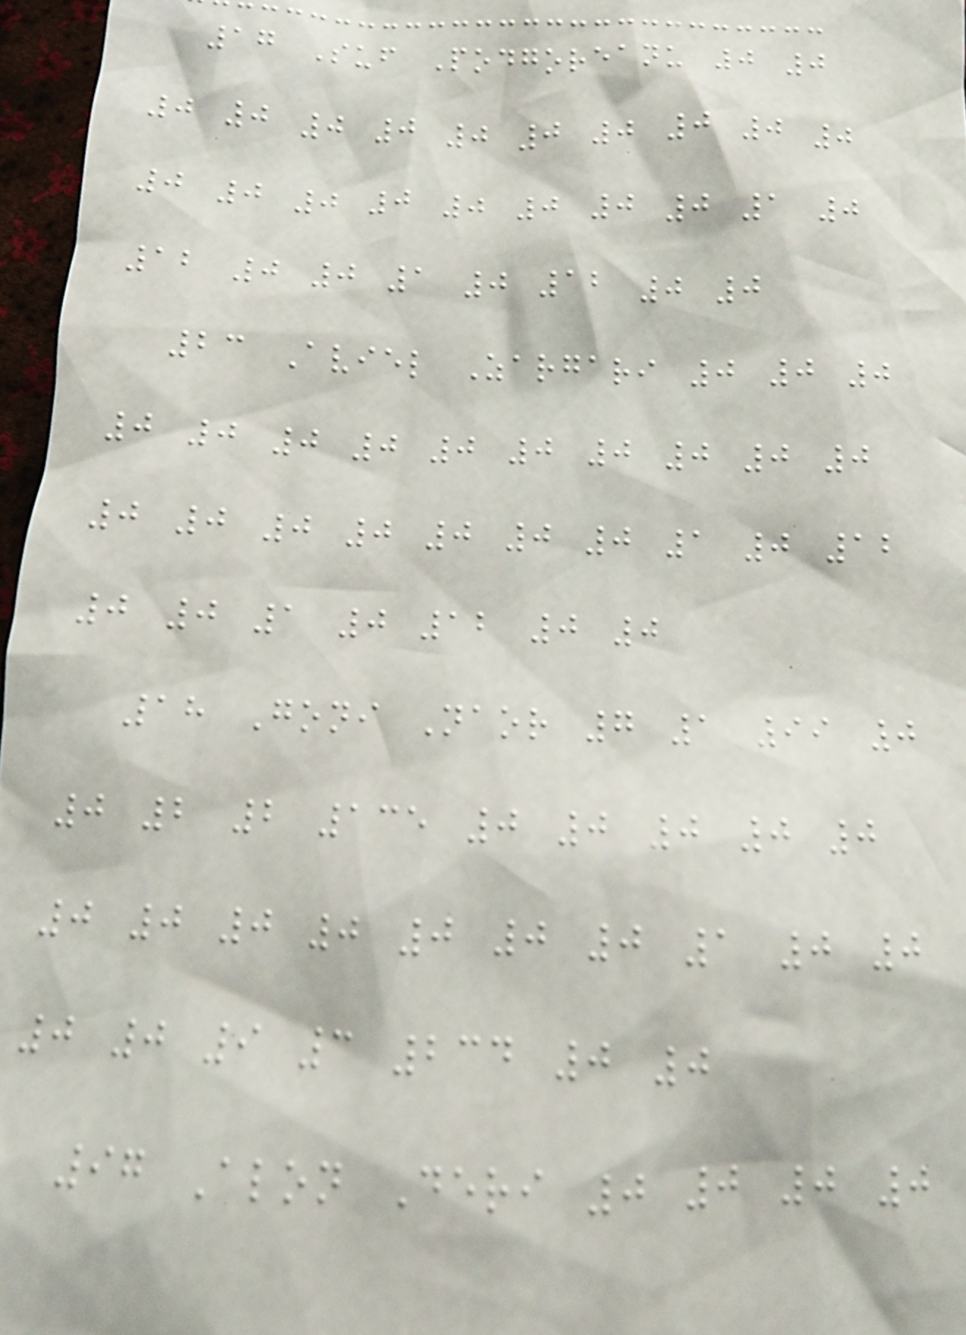17 Suf Podgoreanu 0 0
0 0 0 0 0 0 0 0 0 0
0 0 0 0 0 0 0 0 1 0
12 0 0 1 0 12 0 0
23 Aviel Zargari 0 0 0
0 0 0 0 0 0 0 0 0 0
0 0 0 0 0 0 0 1 0 12
0 0 1 0 12 0 0
18 Goni Naor 7 1 99 0
0 2 2 135 0 0 0 0 0
0 0 0 0 0 0 0 1 0 0
0 0 9 3 234 0 0
97 Alon Deri 0 0 0 0
